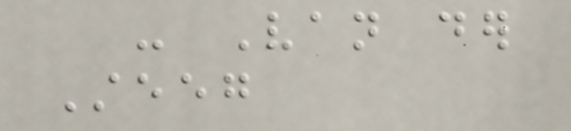- Van der
Steeg
